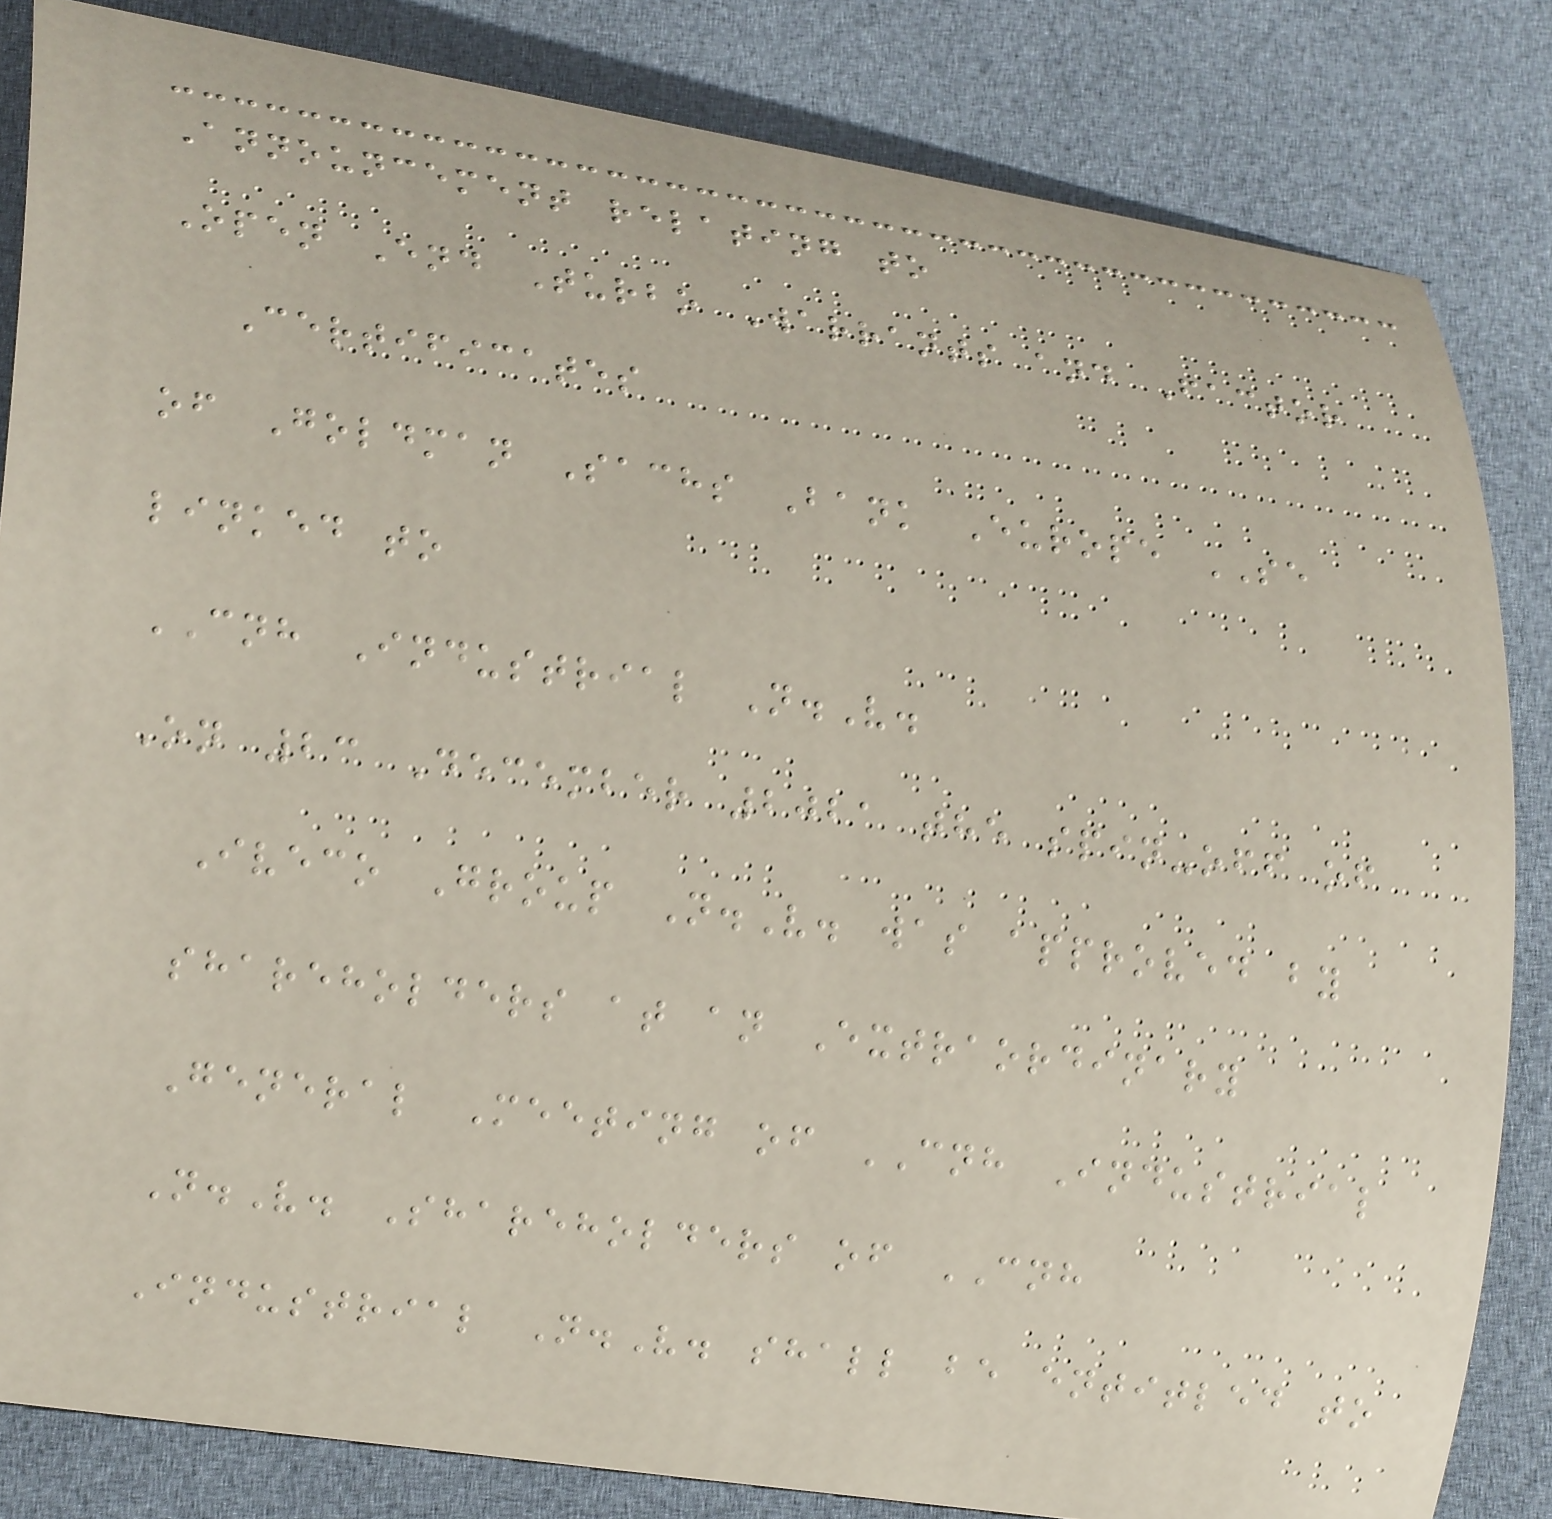Announcement relating to
Open End Turbo Warrants and Factor
Certificates
of Goldman Sachs Bank Europe SE
linked to
CNH Industrial N.V.
On 23 December 2021 the spin-off of
Iveco Group N.V. was approved by
shareholders at an Extraordinary
General Meeting of CNH Industrial
N.V. Shareholders of CNH
Industrial N.V. shall be entitled to
